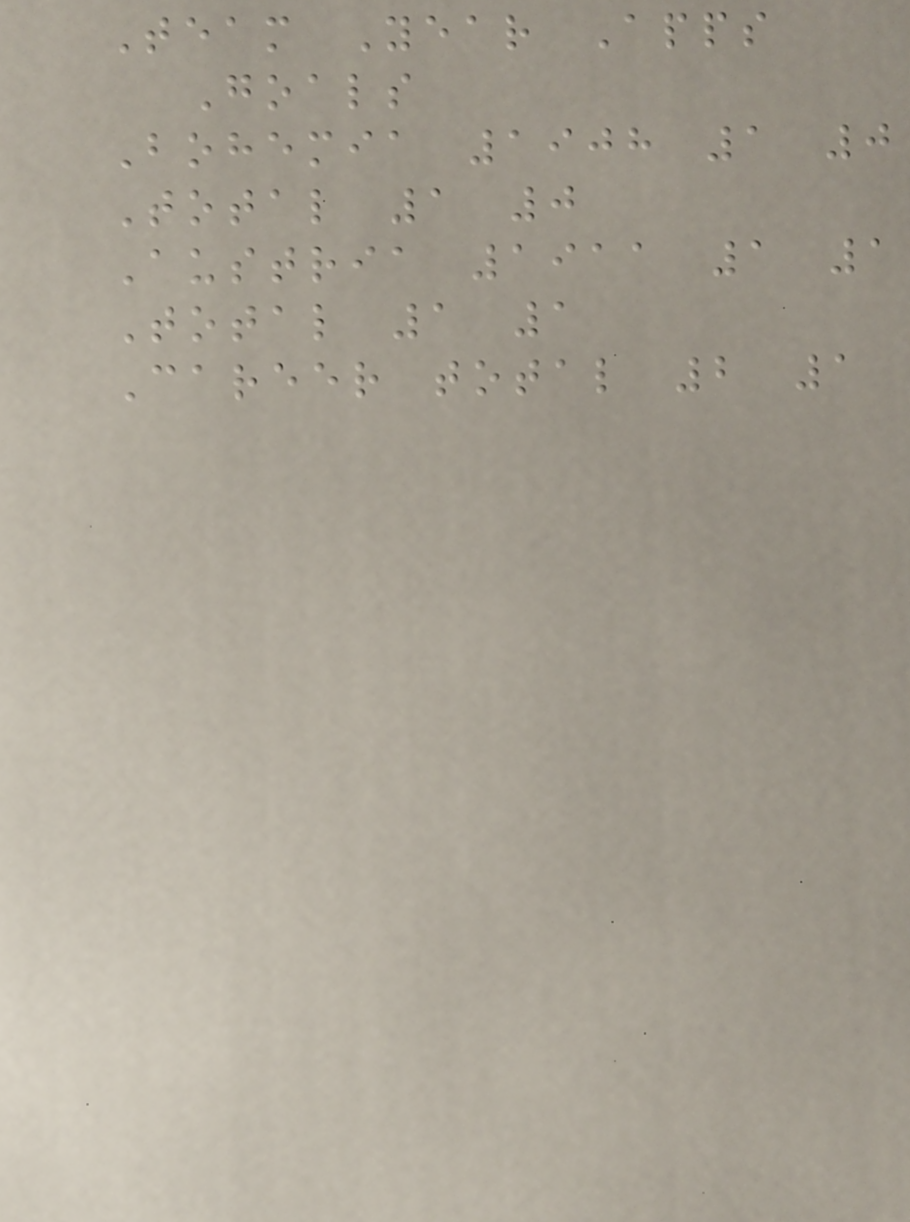Team Year Apps
Goals
Bohemia 1908 1 0
Total 1 0
Austria 1911 1 1
Total 1 1
Career total 2 1
